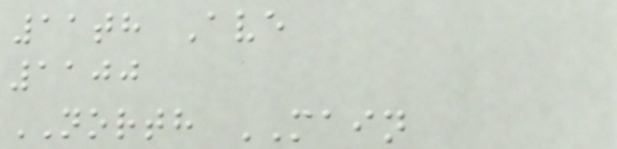11th Ave
1100
NORTH MAIN
